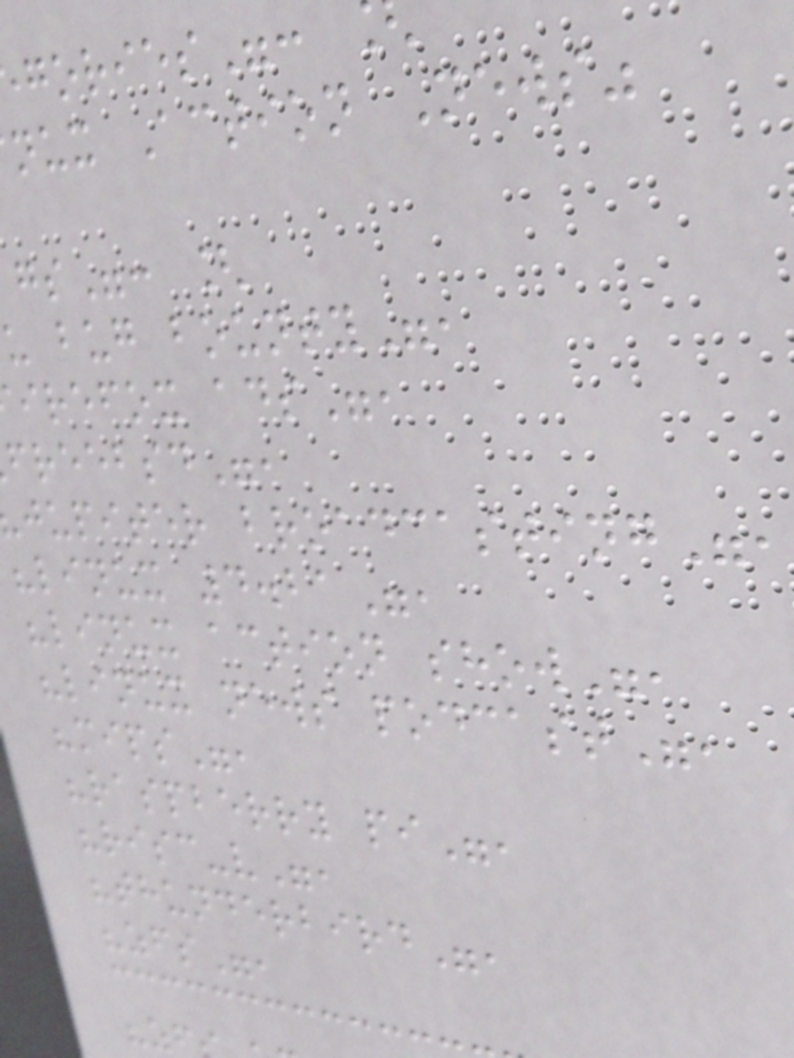gories":
nux Action News"
gs": [
u bug bounty",
irefox ads",
freebsd",
jupiter broadcasting",
"linux 4.21",
"linux action show",
"linux news podcast",
"mips",
"raspberry pi",
"risc-v",
"thunderbird",
"zfs",
